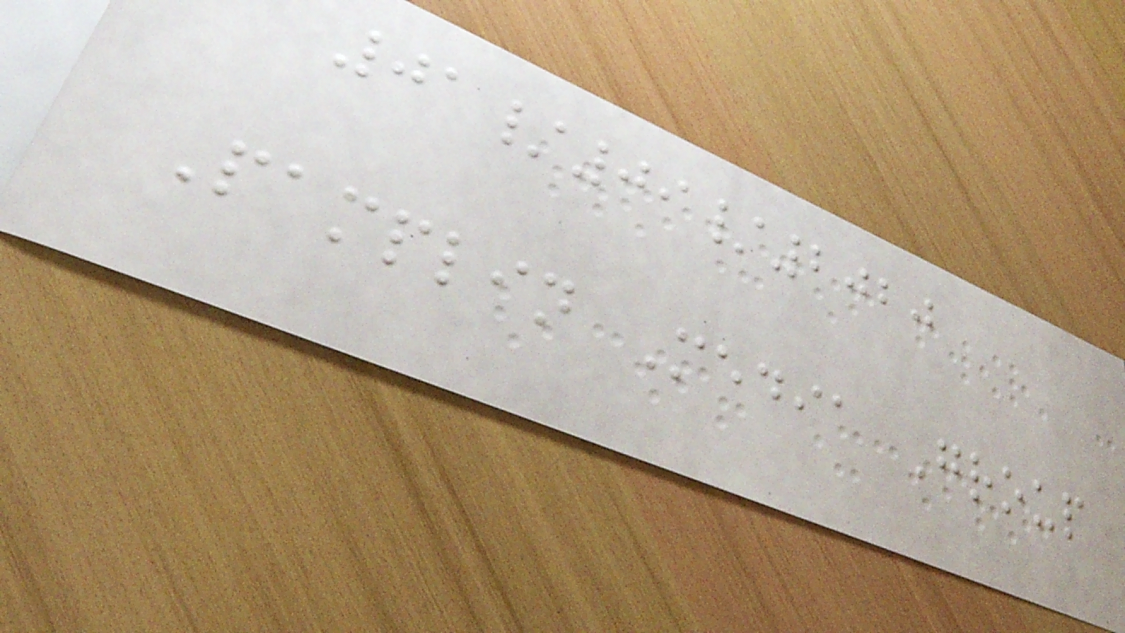01/09/2020
Pamplin Media Group
